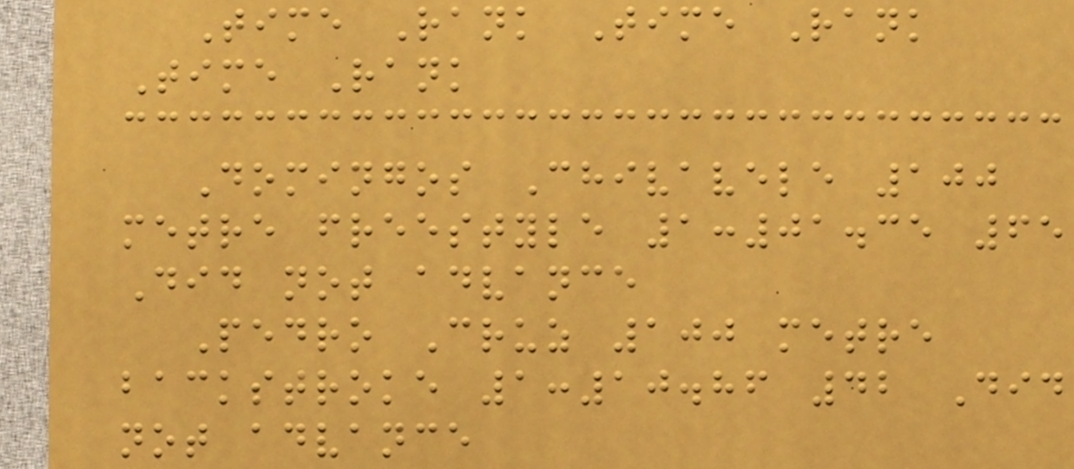Time Rank Time Rank
Time Rank
Domingos Chivavele 100
metre freestyle 1:01.35 65
Did not advance
Pedro Cruz 100 metre
backstroke 1:10.86 42 Did
not advance
